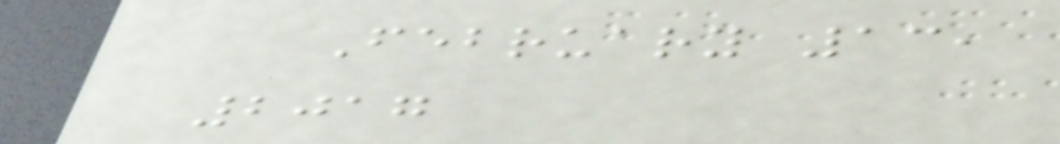February 13,
2017
